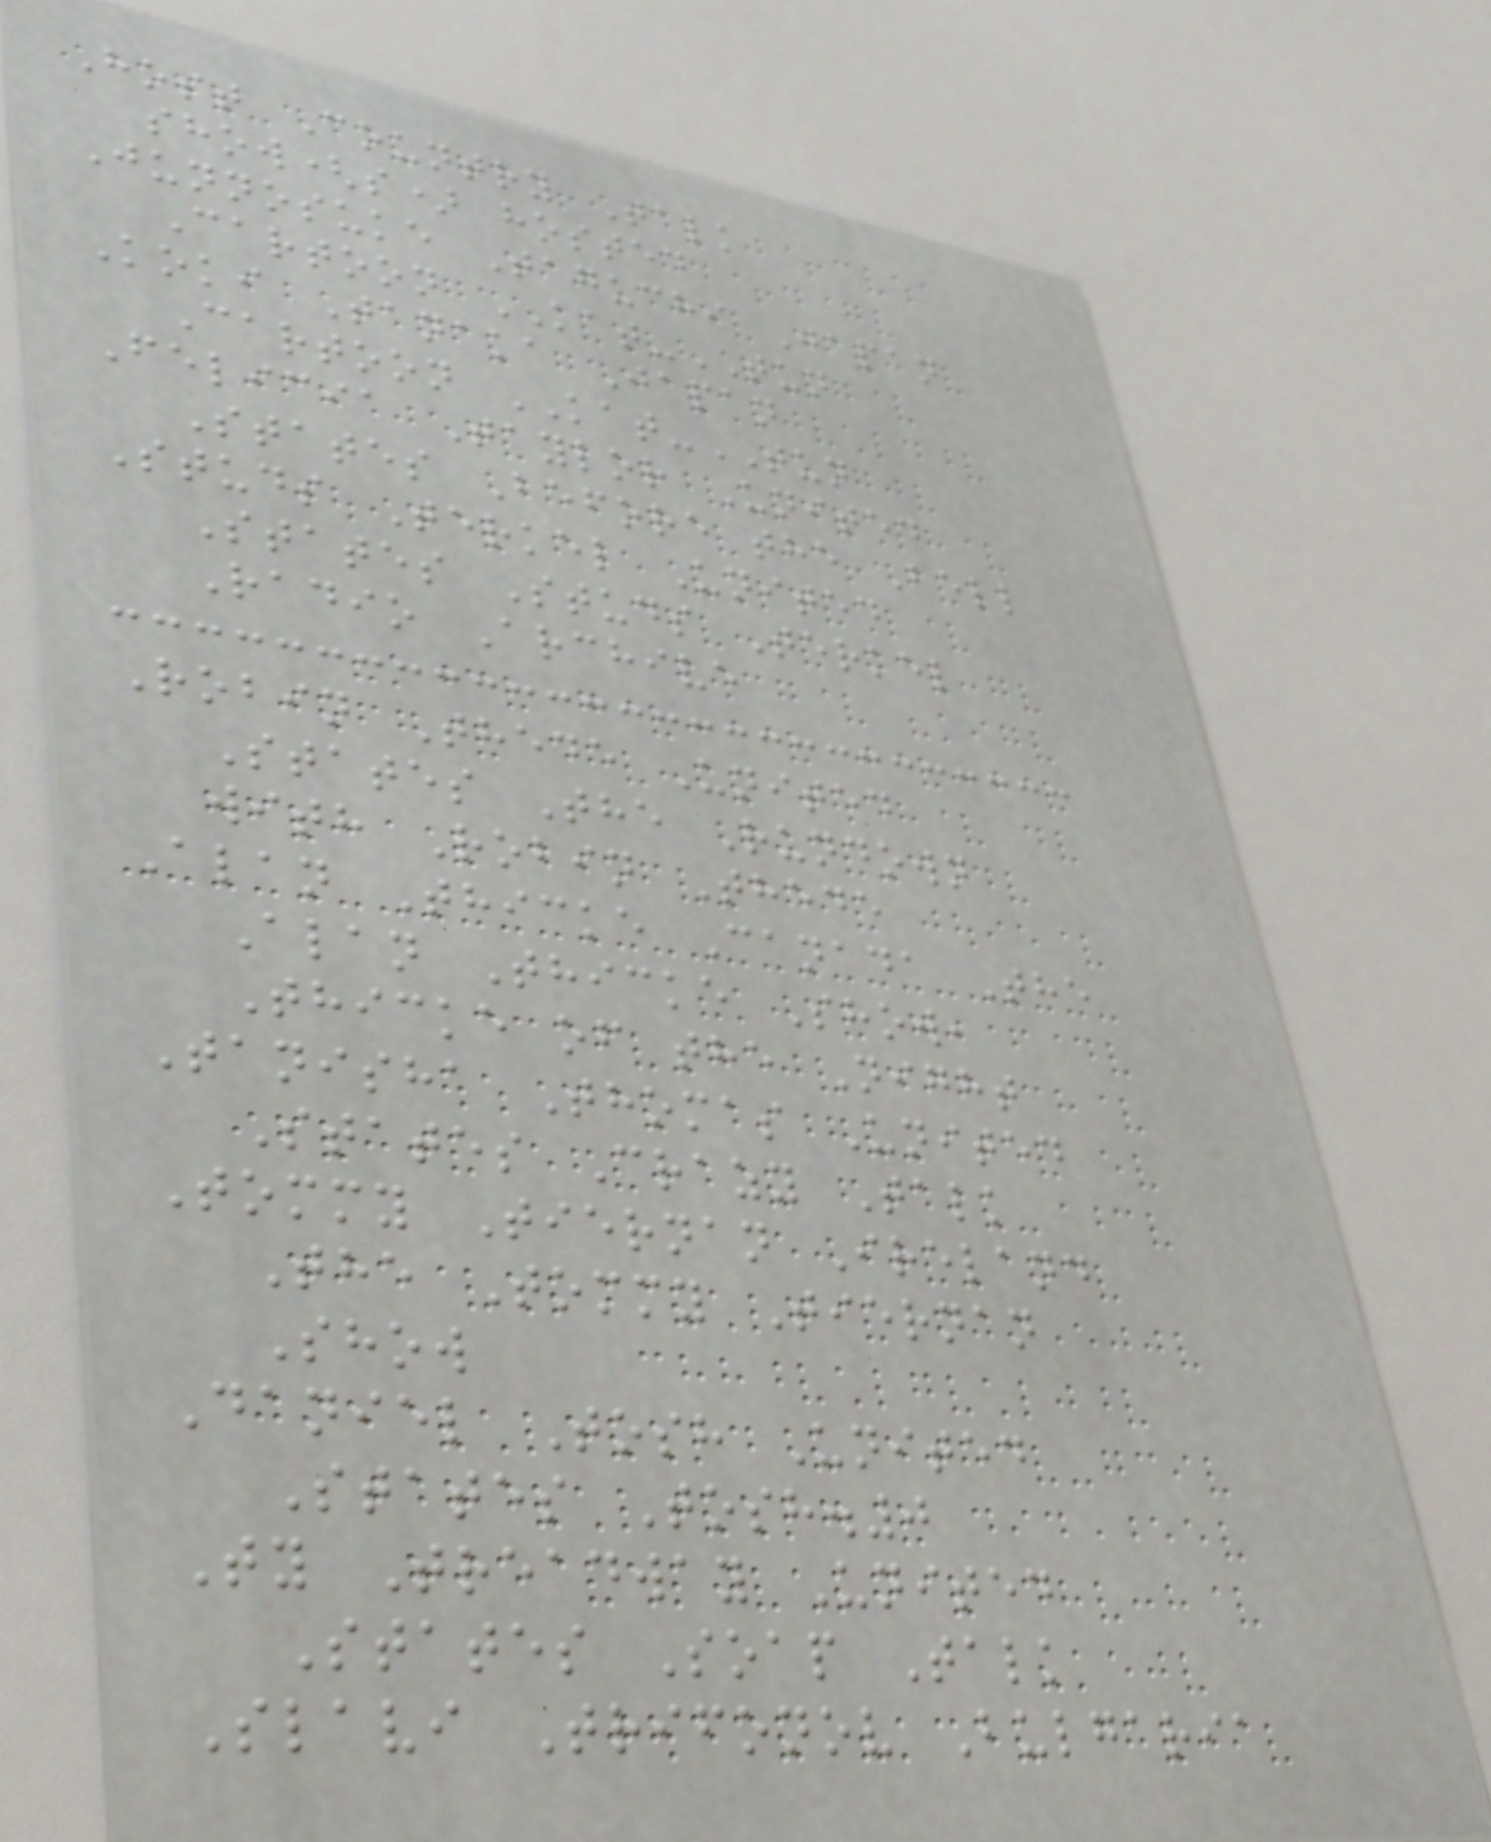Host Country Talk
show(s) hosted
Junnosuke Taguchi Japan
Cartoon KAT-TUN
Koki Tanaka Japan
Cartoon KAT-TUN
Felicia Taylor United
States Before the Bell
Studs Terkel United
States Studs Terkel
Radio Archive
Robin Thede United
States The Rundown
with Robin Thede
Alan Thicke Canada The
Alan Thicke Show,
Thicke of the Night
Tanisha Thomas United
States Crazy Talk
Tommy Tiernan Ireland
The Tommy Tiernan
Show
Daniel Tosh United
States Tosh.0
Ty Treadway United
States Soap Talk
Slavi Trifonov Bulgaria
